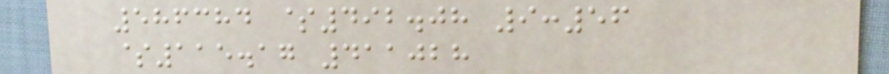586384 $492.08 9:56
$115.17 411028
